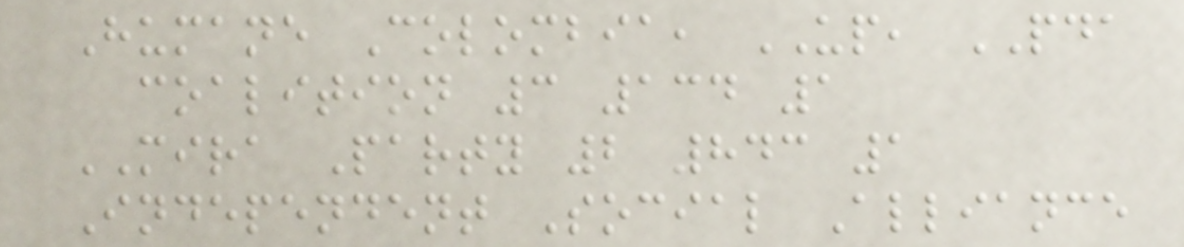Humane Colombia, UP, PDA
coalition 3 134 1
MIRA Party 2 843 1
Independent Social Alliance
